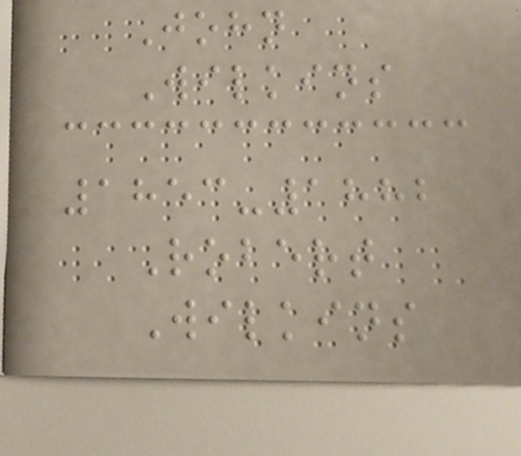John
Wilkins
1853-1882
Robert
Wilkins
